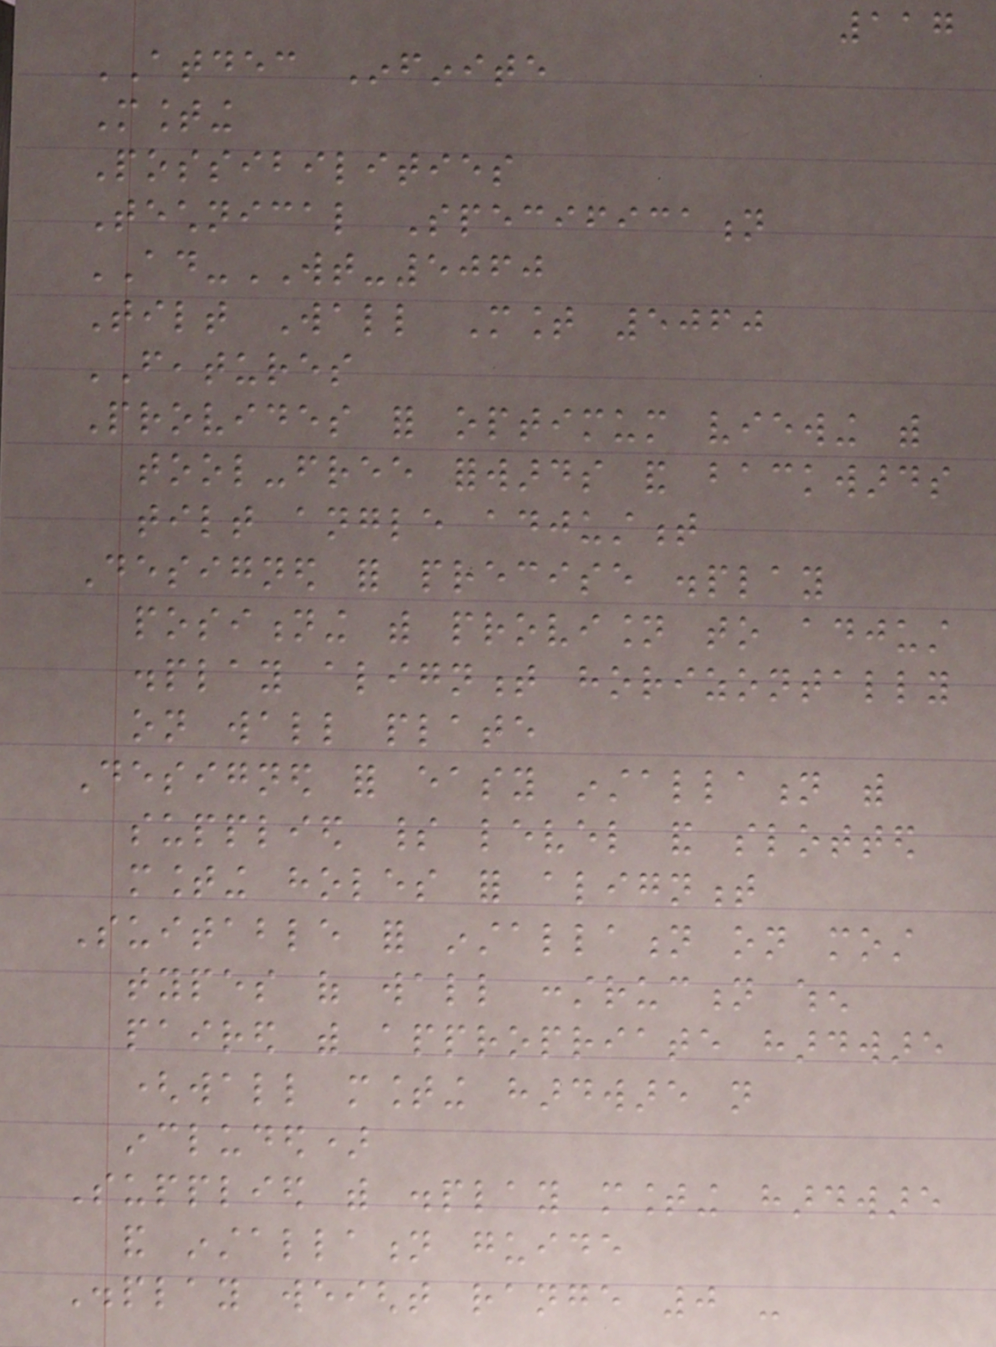117
ATDEC Infinite
Mounting
Possibilities
Technical Specification
AD-WT-5060
Tilt Wall Mount 5060
FEATURES
Provides for optimum viewing with
tool-free forwards and backwards
tilt angle adjustment
Designed for precise display
positioning with provision to adjust
display alignment horizontally
on wall plate
Designed for easy installation with
supplied spirit level and slotted
mounting holes for alignment
Suitable for installation on most
types of wall construction when
paired with appropriate hardware
(wall mounting hardware not
included)
Supplied with display mounting hardware
and installation guide
Display weight range 0 -
